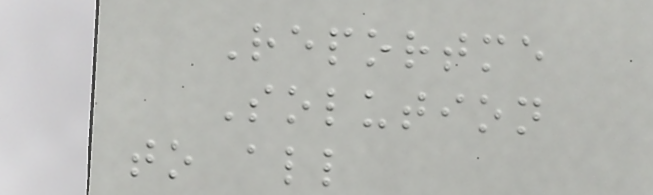Reportme
Solution
to all
